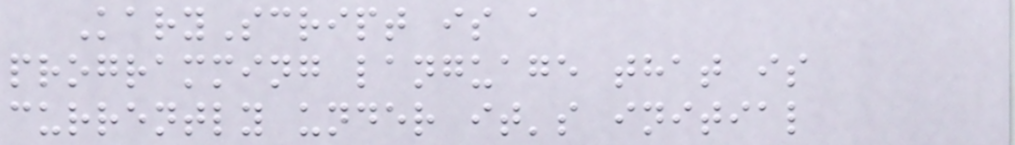KaryScript is a
programming language that is
currently under it's initial
